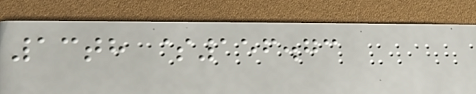13th $156.73
